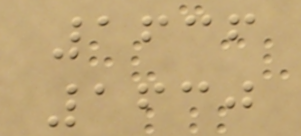1636
1630
